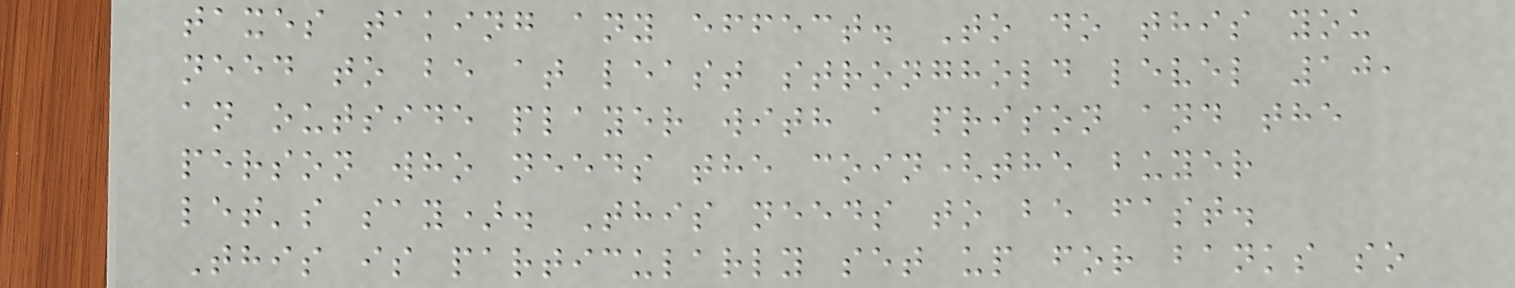taxes taking any effect. To do this you
need to be at least stronghold level 10,
an outside player with a prison and the
person who needs the coin(the buyer
let's say). This needs to be fast.
This is particularly set up for banks so
